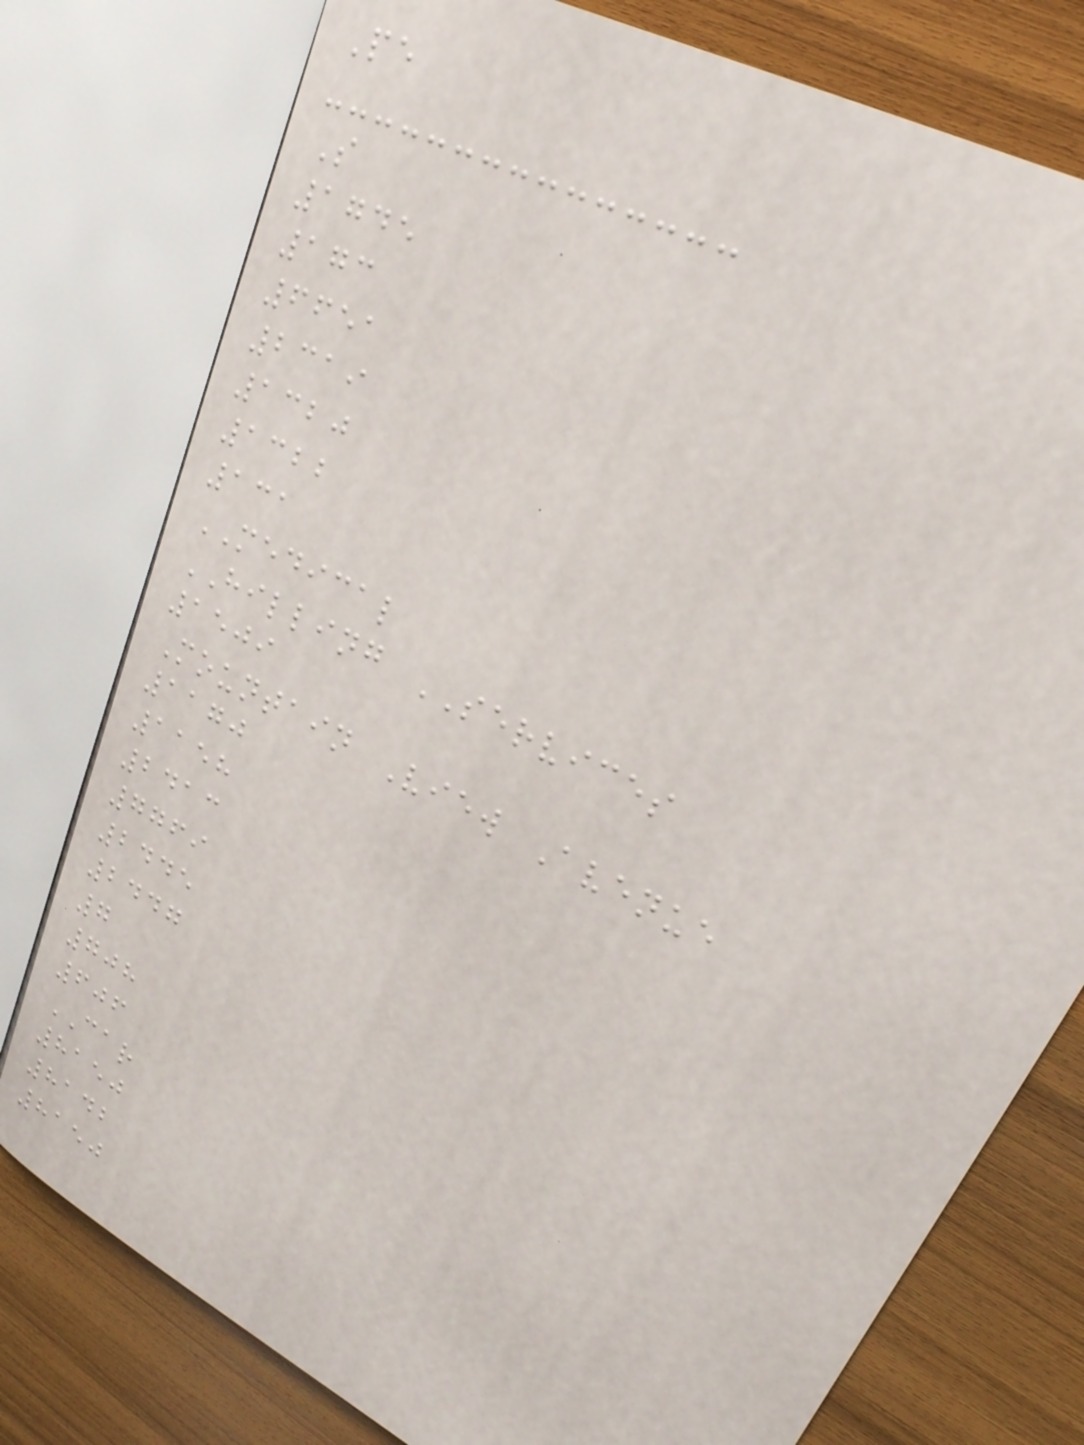Pe
S
1745
173
6651
2319
1320
1322
131
MEDICAL
HILLING SERVICES
1509
Mountain View Avenue
1170
1158
2413
7769
2445
2447
7
708
606
CAR
8150
8142
8150
